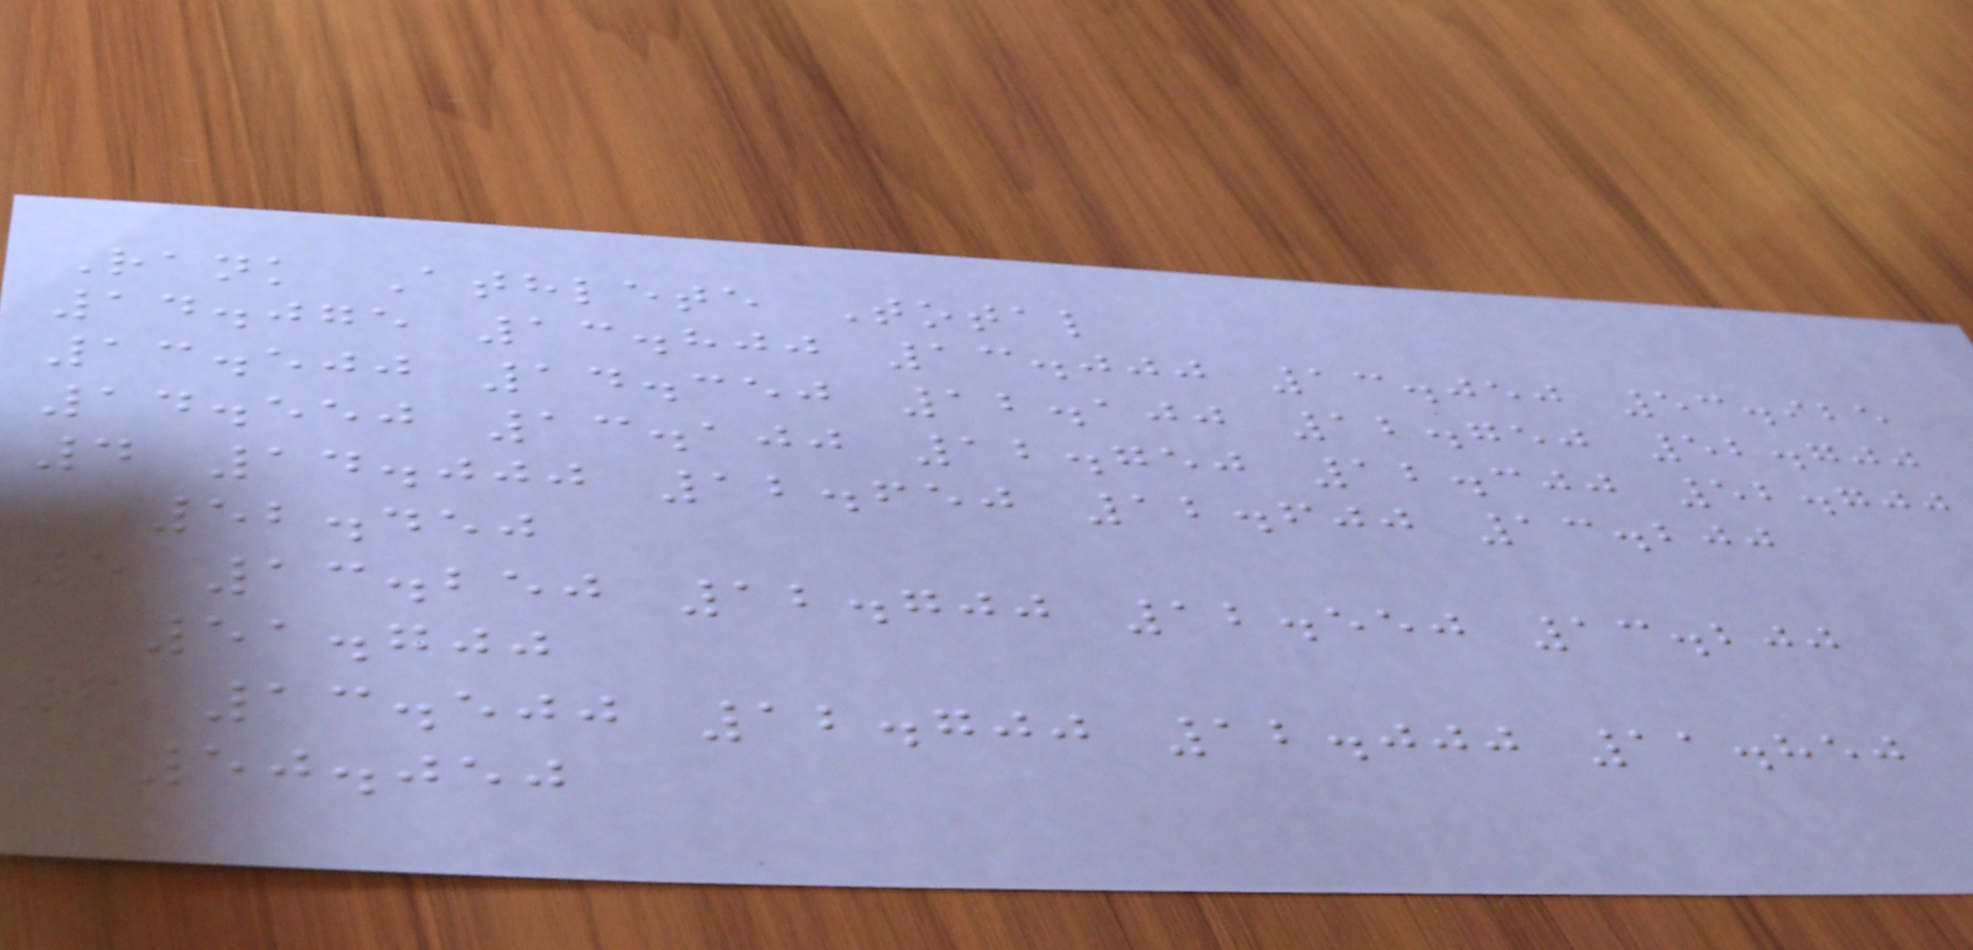Rank Athlete Total
14.075 13.800 13.000 13.050 53.925
13.500 14.350 12.100 12.750 52.700
14.550 13.100 12.750 12.300 52.700
4 14.000 12.650 12.600 13.200
52.450
5 13.250 12.700 12.550 13.200
51.700
6 13.500 12.700 12.000 11.850
50.050
